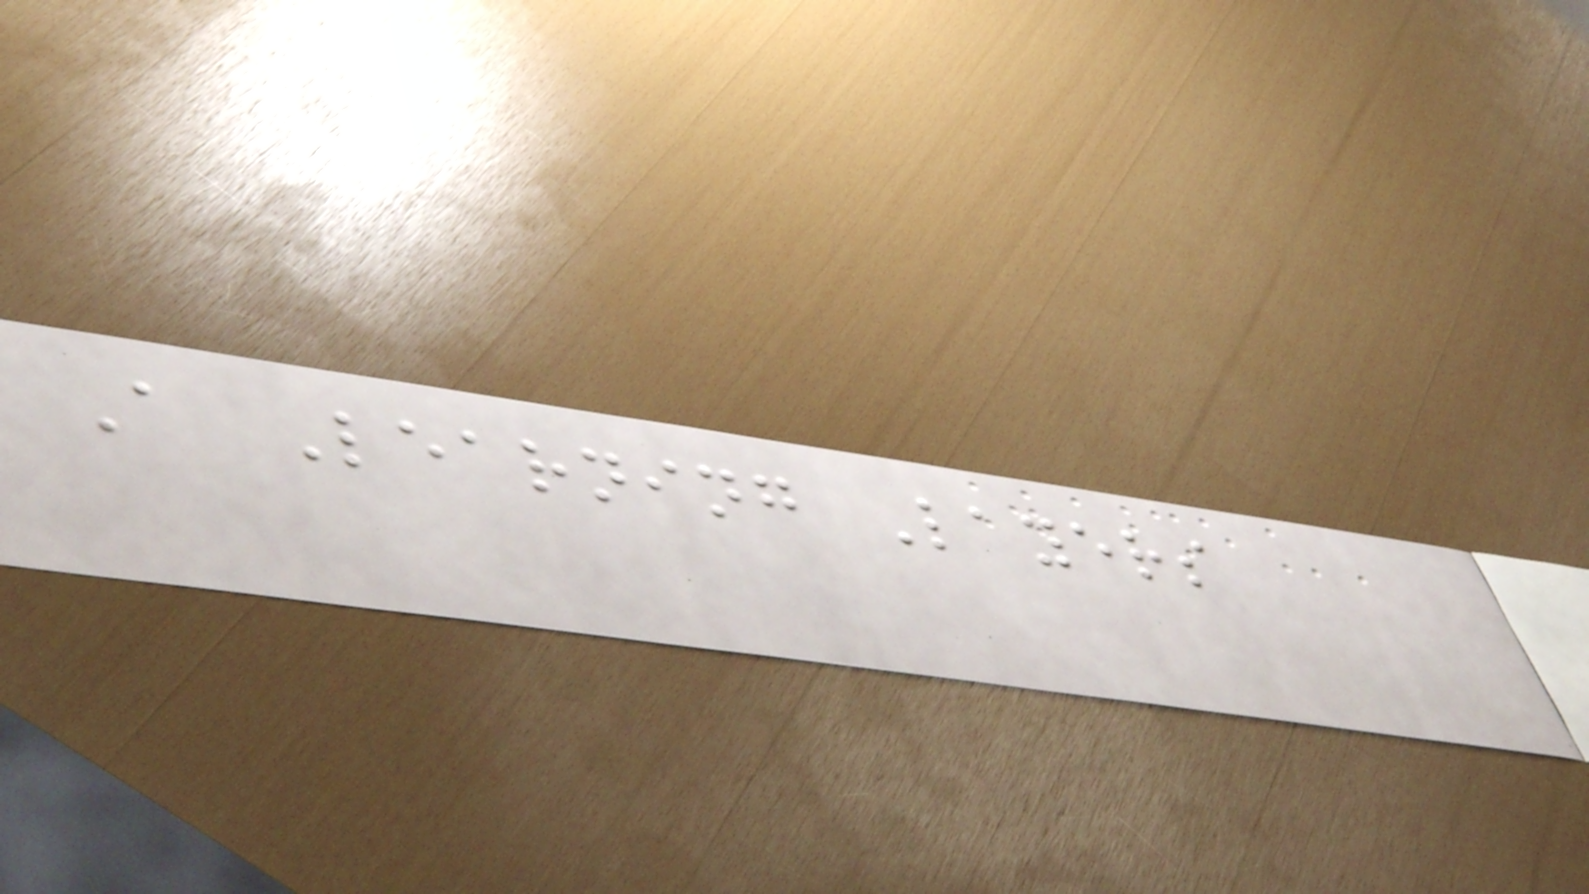A Learning Layers
